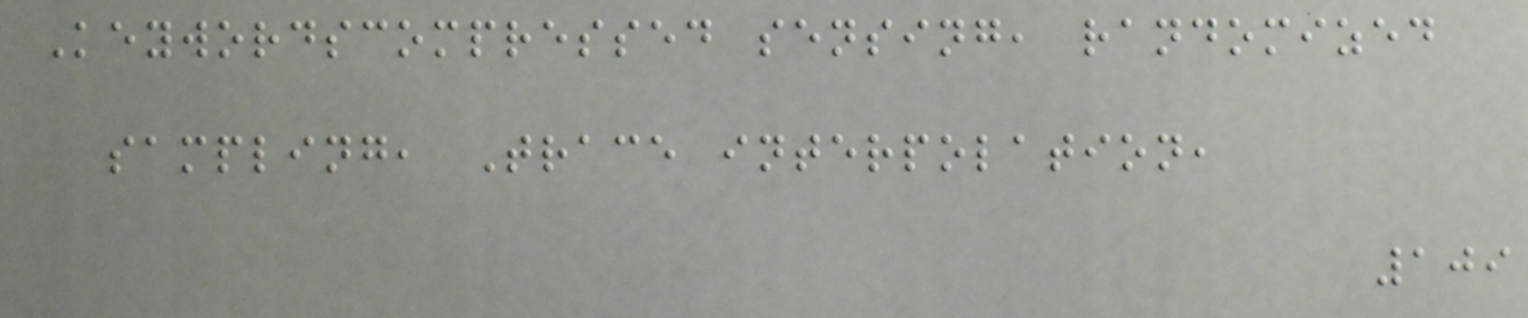Keywordscompressed sensing, randomized
sampling, Trace interpolation,
109
